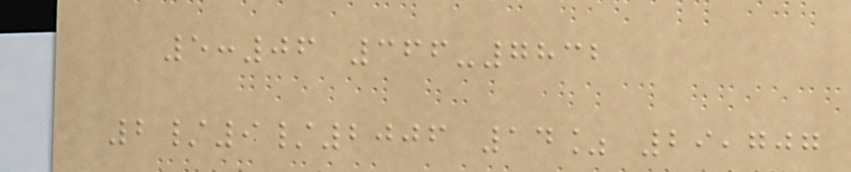5:06 366-7832
2/9/2006 14% 29,707
